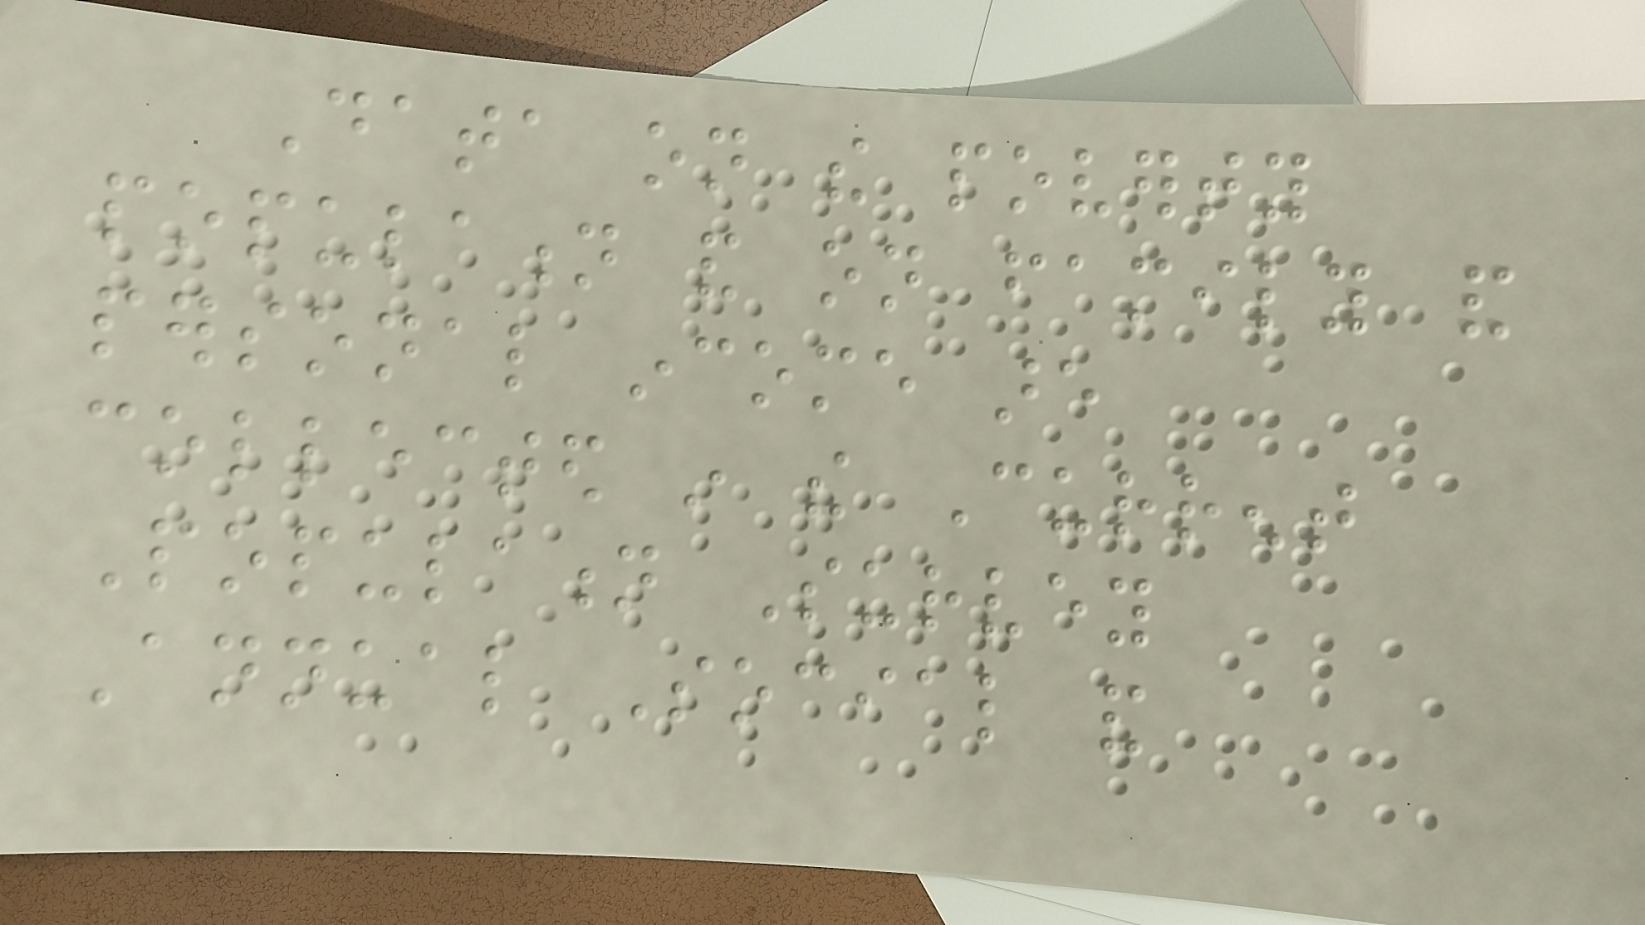Data on the poverty
population and on family and
personal income are
collected in the Current
Population Survey
Annual Social and
